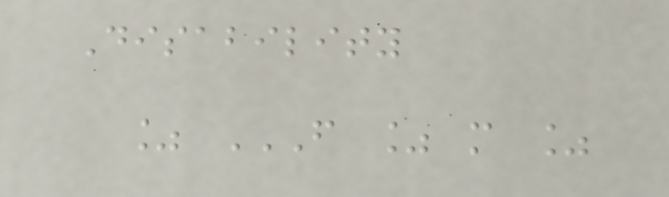Disability
% F % M %
